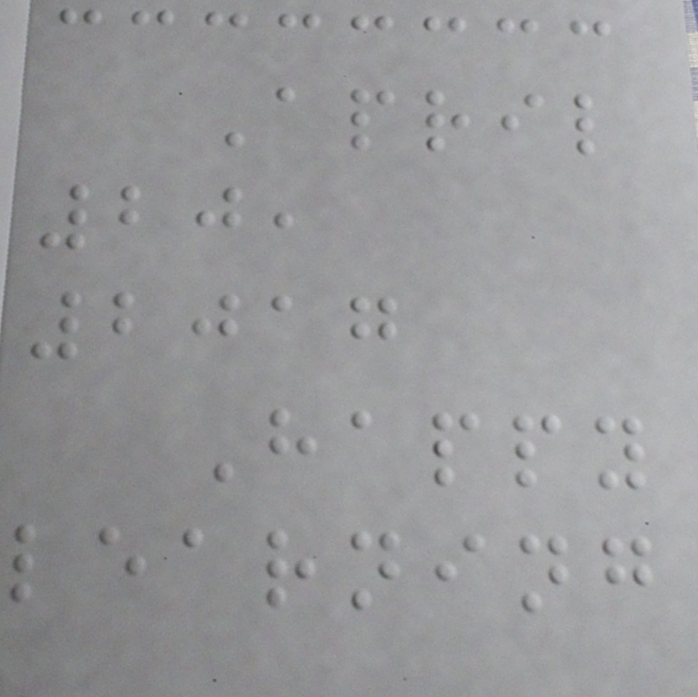April
20,
2017
Happy
learning
